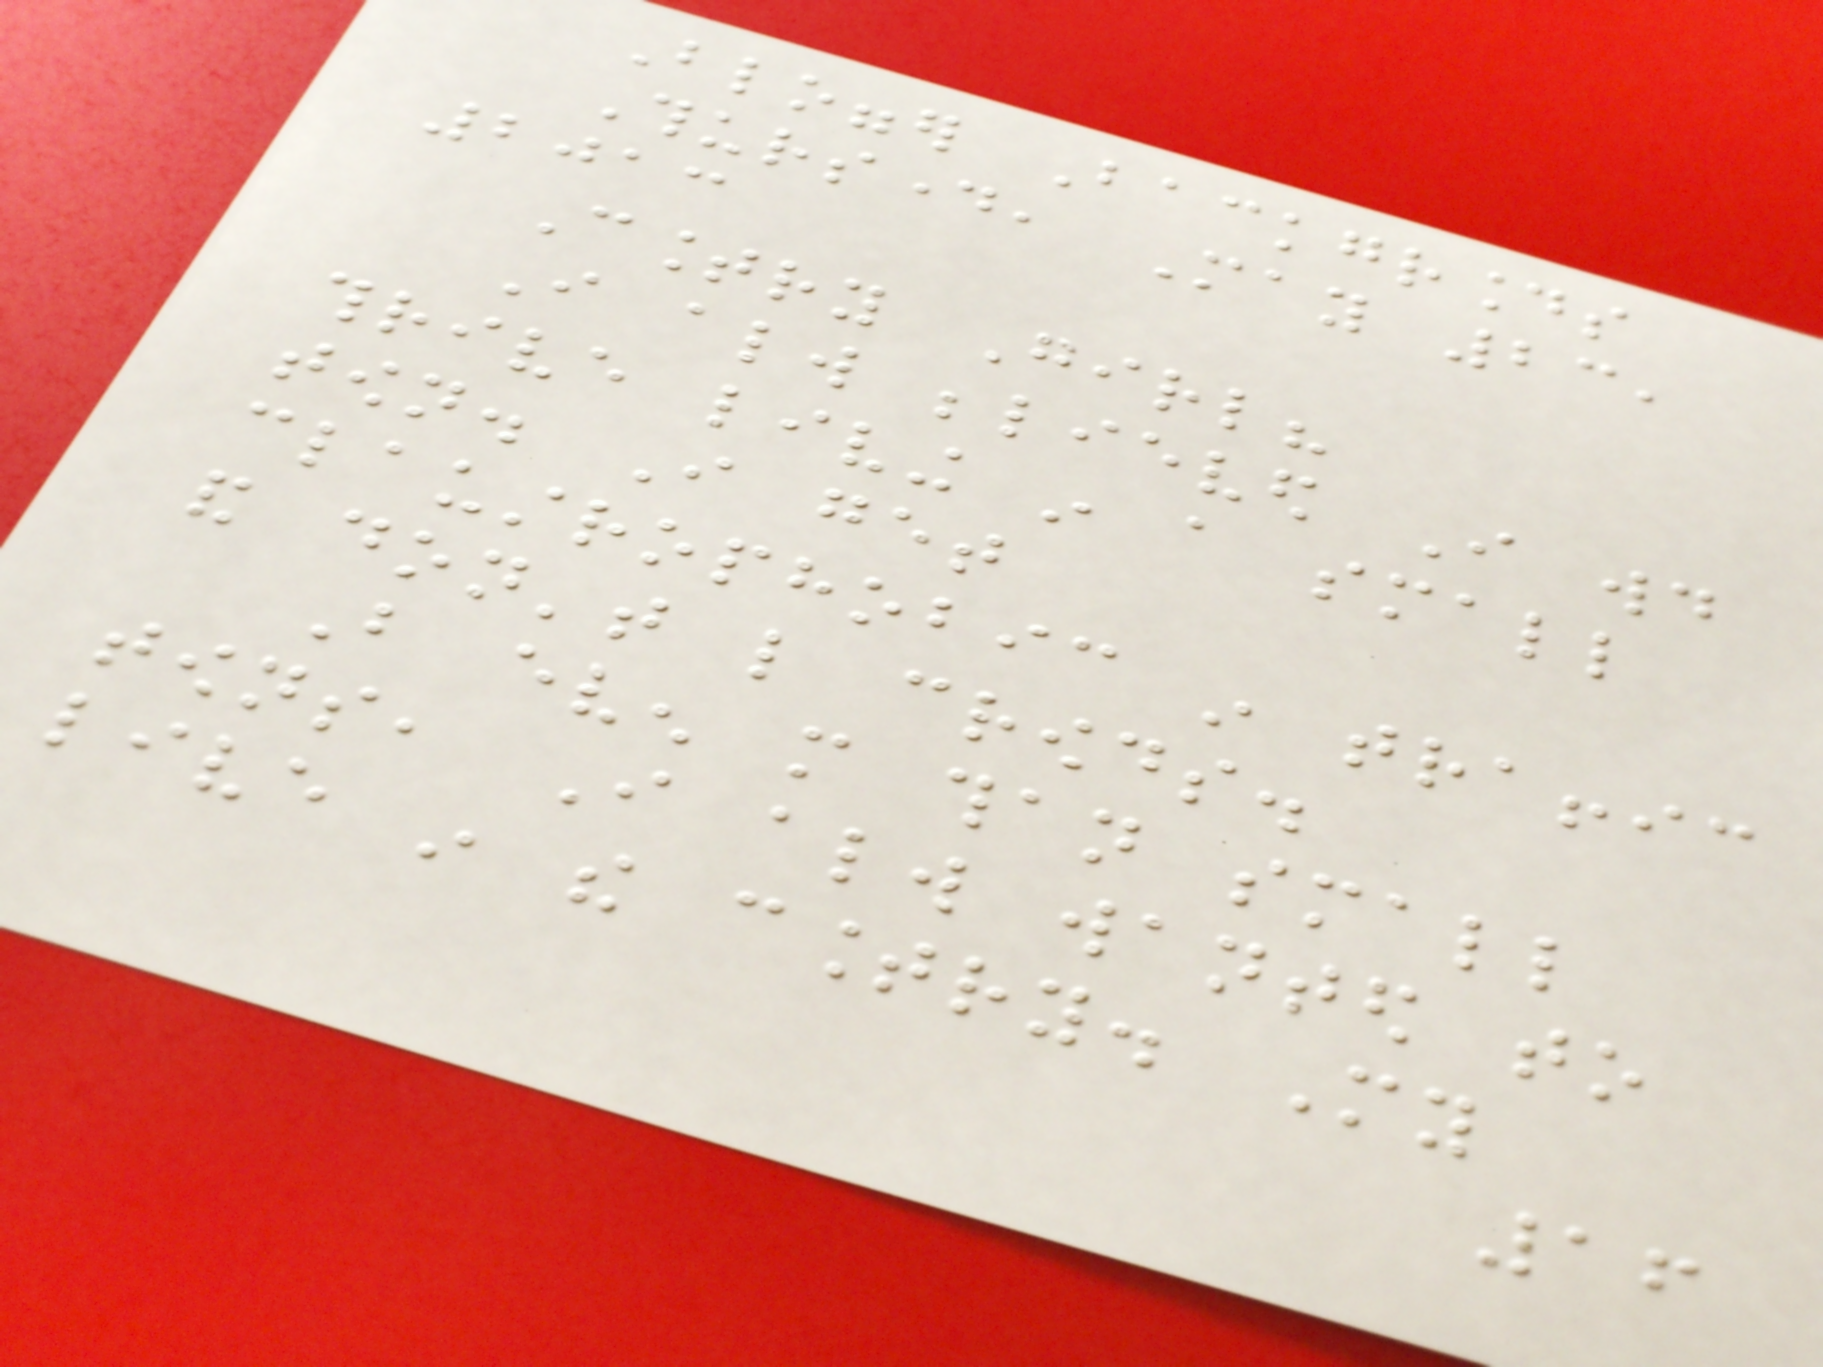Blogger Backgrounds
Thursday, May 23,
2013
Country Girl?
I always believed I would
thrive living in a small
town. I get
claustrophobic in traffic
and don't like crowds.
But even more than small
towns, I always wanted to
live in the country. My
16
